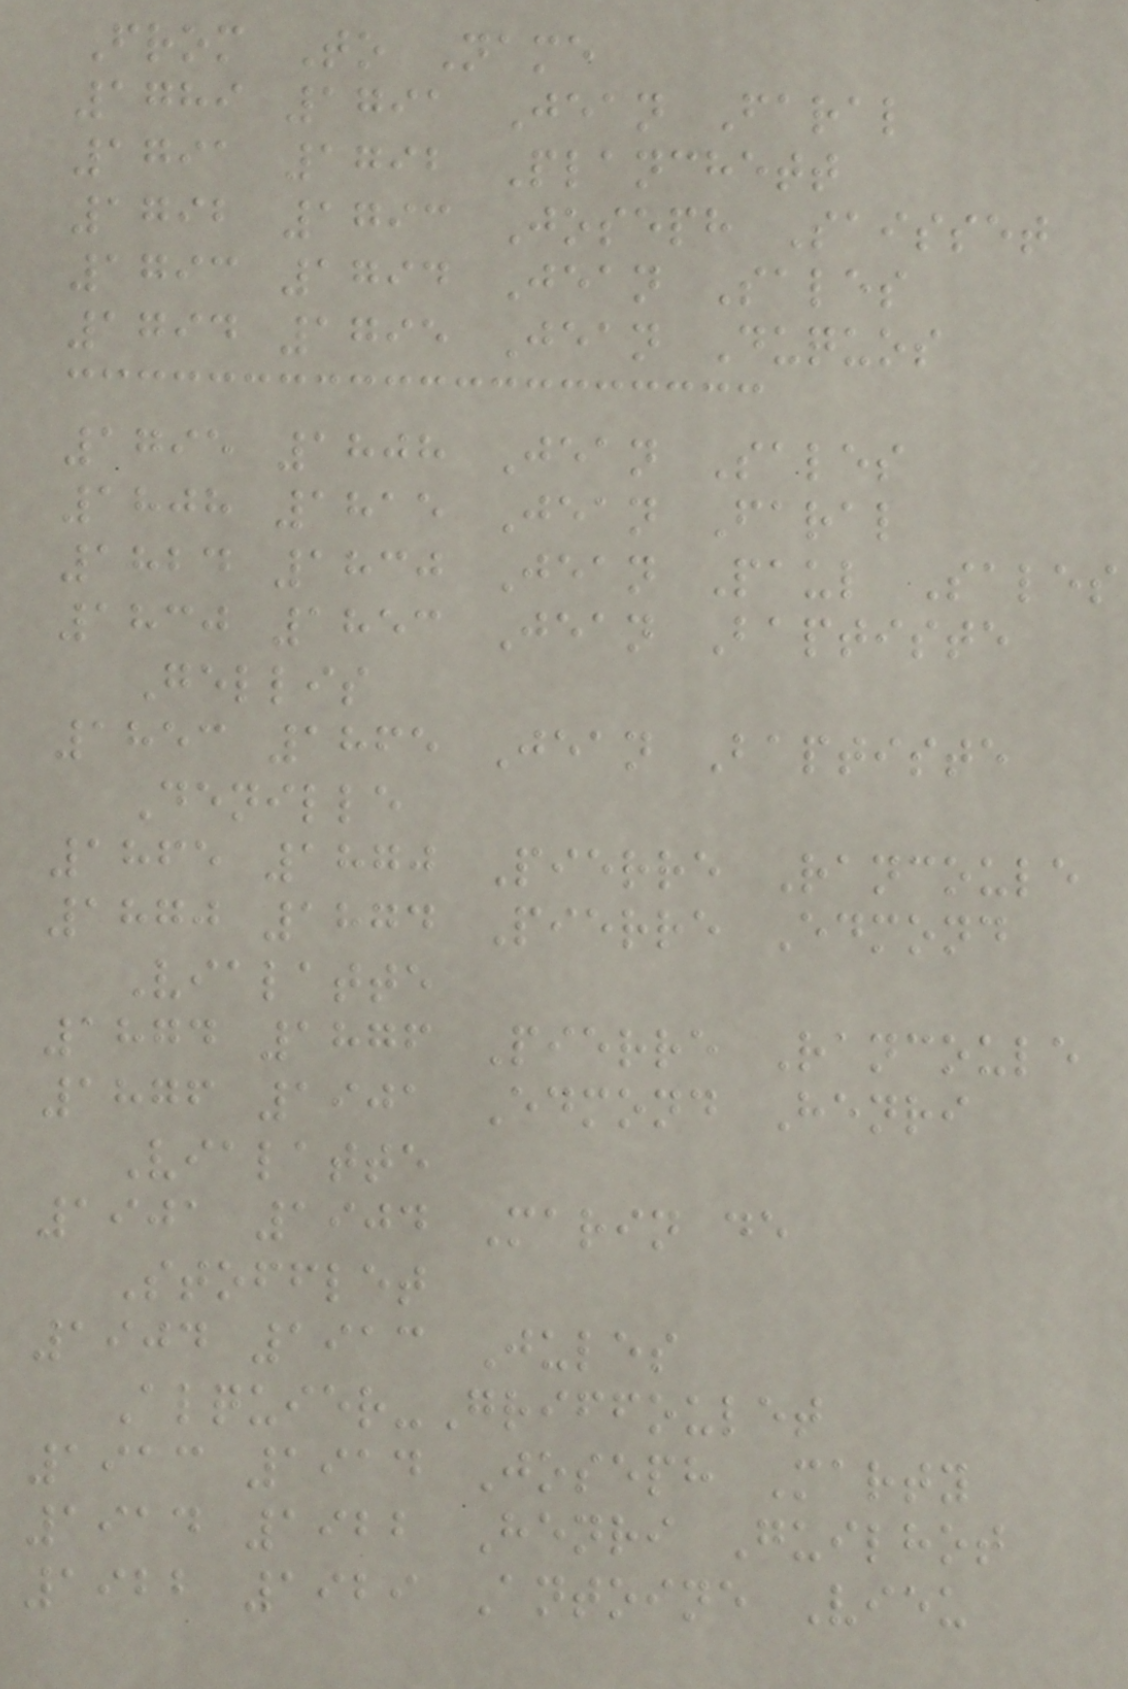From To Name
1789 1791 Jean Faral
1791 1792 Planchett
1792 1793 Joseph Saisset
1793 1794 Jean Sales
1794 1795 Jean Duquos
1795 1808 Jean Sales
1808 1815 Jean Faral
1824 1830 Jean Paul Sales
1830 1853 Jean Baptiste
Gellis
1853 1865 Jean Baptiste
Denille
1865 1870 Pierre Rancoule
1870 1874 Pierre Edmond
Vialatte
1874 1876 Pierre Rancoule
1876 1901 Edmond Henri
Vialatte
1901 1904 Marin de
Stofflet
1904 1913 Jules
Alquier-Griffoulet
1913 1914 Joseph Marty
1914 1922 Henri Guilhot
1922 1929 Antoine Vieu
